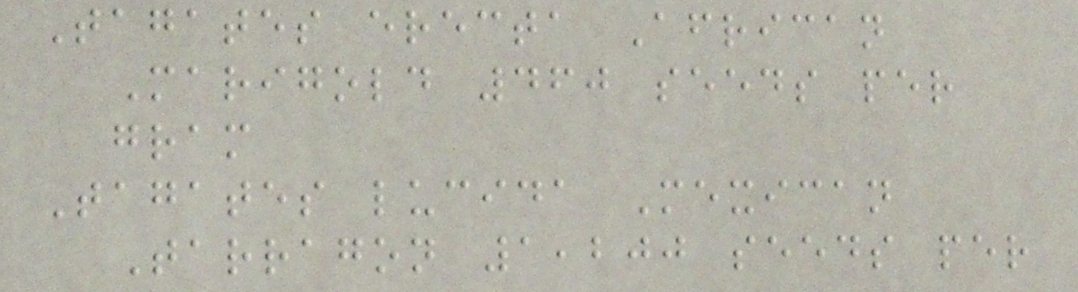Tagates erecta African
Marigold 460 seeds per
gram
Tagates lucida Mexican
Tarragon 1,200 seeds per
